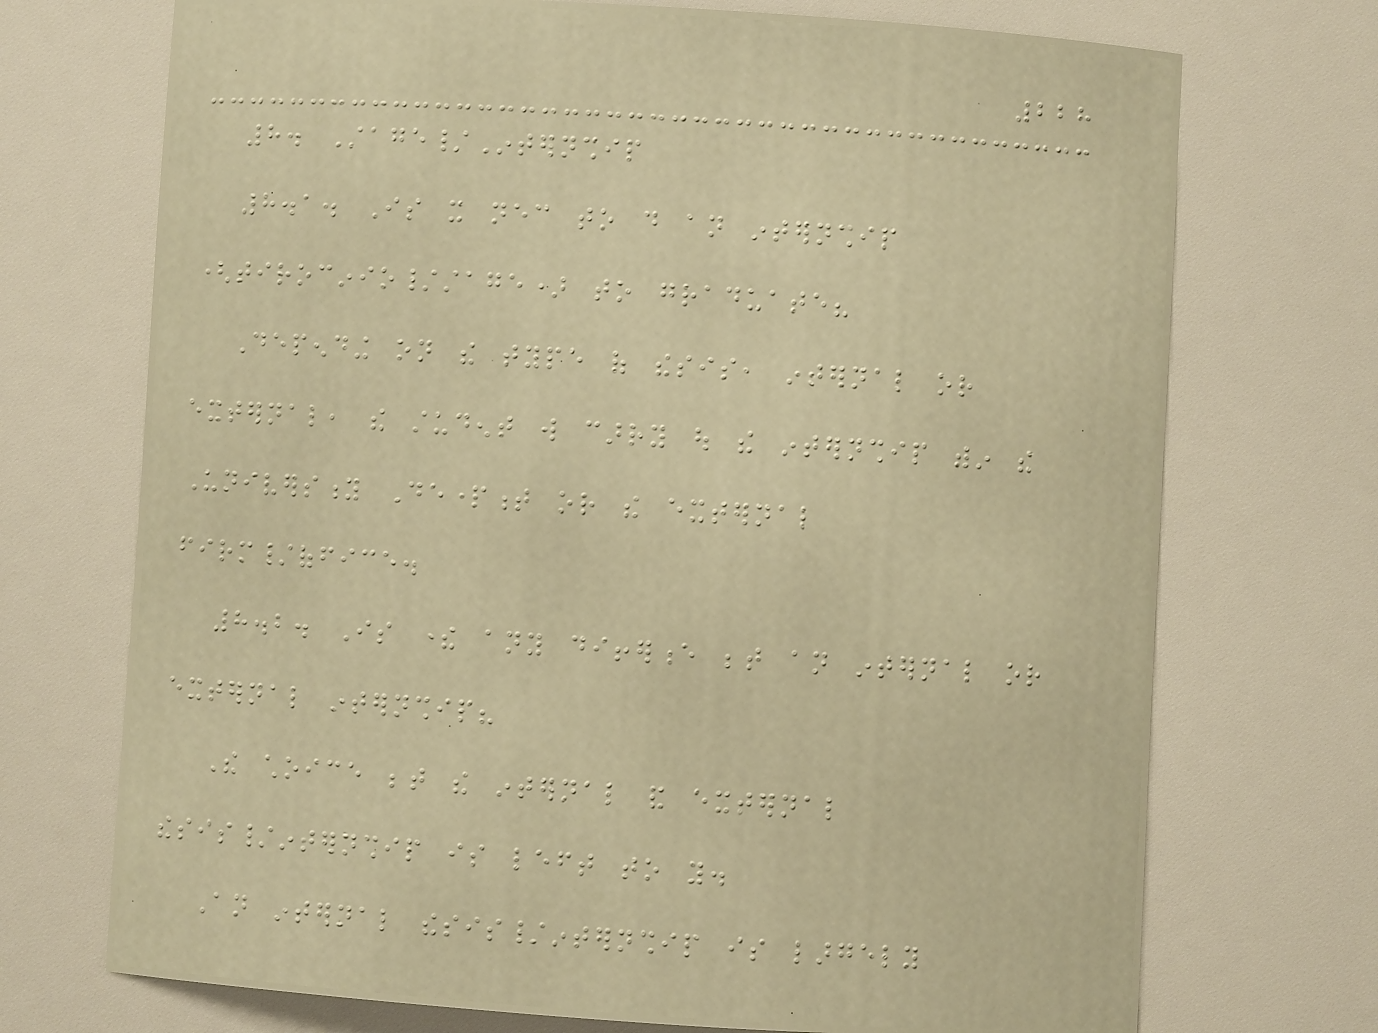228
8. Stage/Internship
8.1. Is it necessary to do an internship
(tirocinio/stage) to graduate?
Depending on the type of thesis, internal or
external, the student will carry out the internship within the
University Department or the external
firm/office.
8.2. Is there any difference between an internal or
external internship?
The choice between the internal and external
thesis/internship is left to you.
An internal thesis/internship is largely
